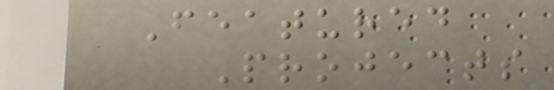Featured
Projects
